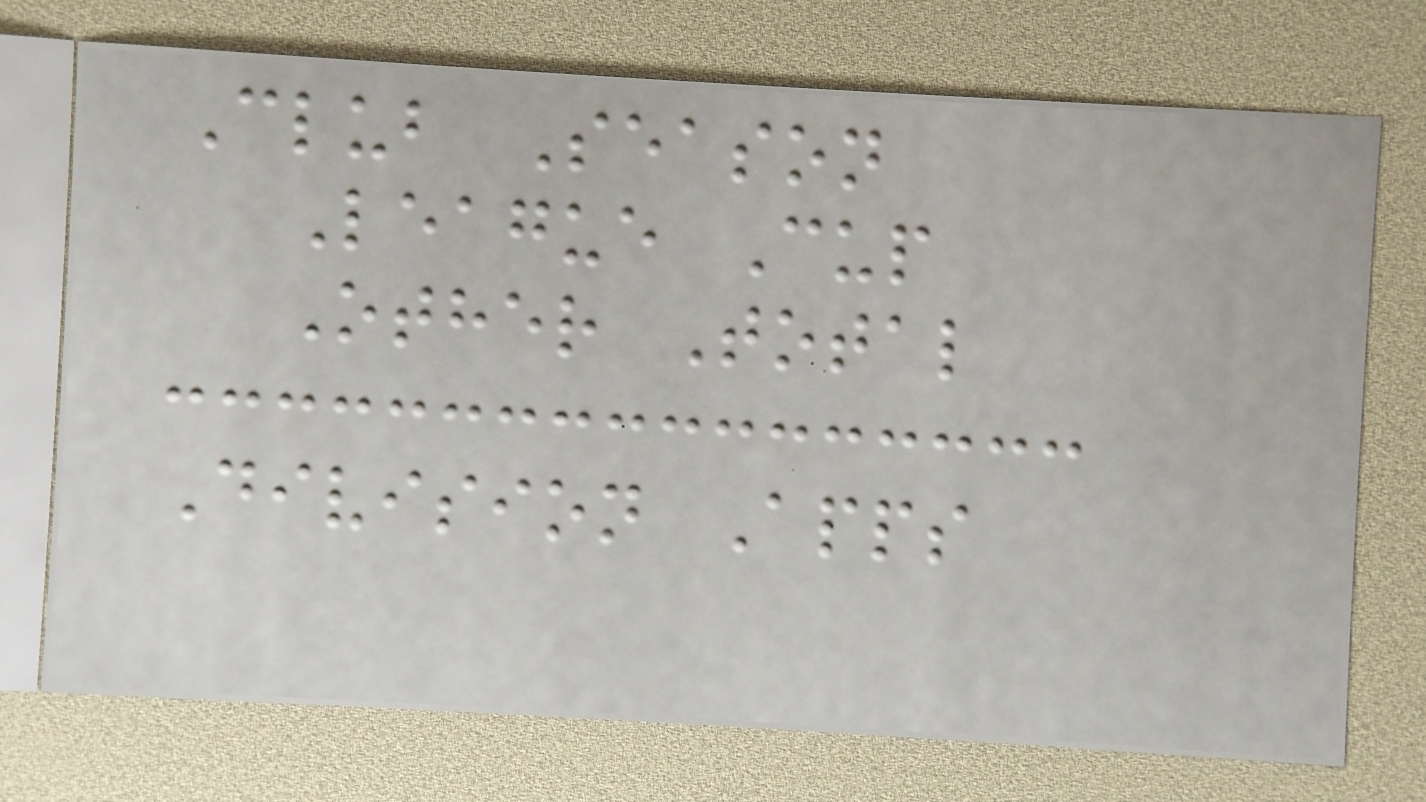Club Season
League Cup
Other Total
Division Apps
